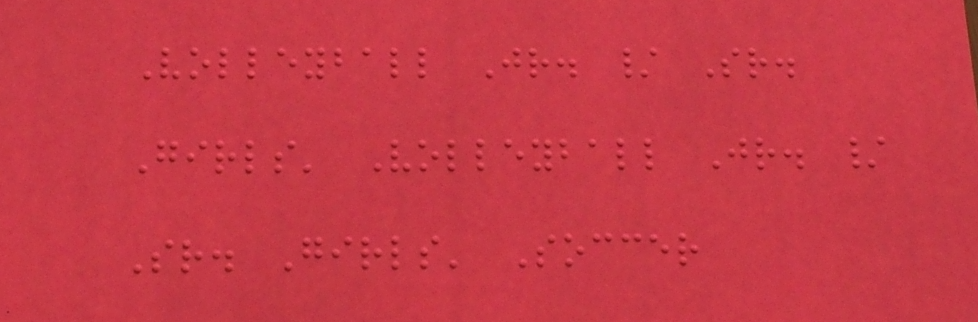Volleyball Jr. / Sr.
Girls' Volleyball Jr. /
Sr. Girls' Soccer
